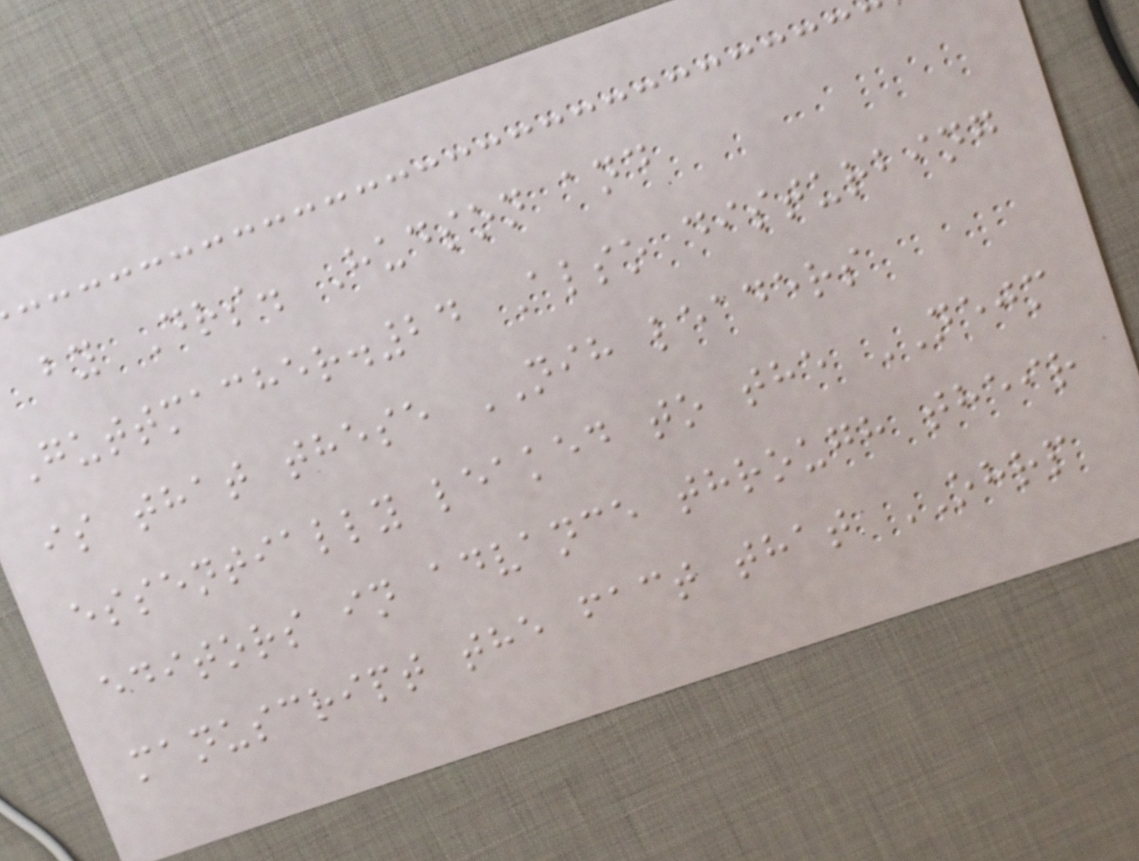by Drs. Hudson and
Guttmacher.24 Also disturbing
is that these NIH leaders
essentially leaked to the NEJM
editors in advance through their
manuscript the fact that OHRP
